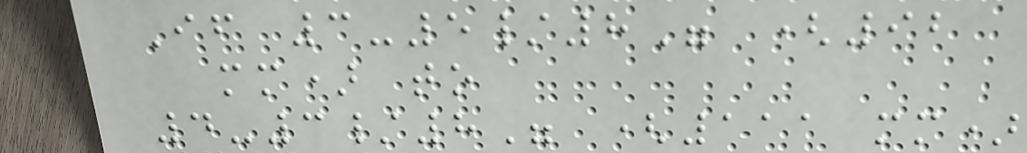If 3-5/8" (92
mm) to
4-3/8" (111 mm)
